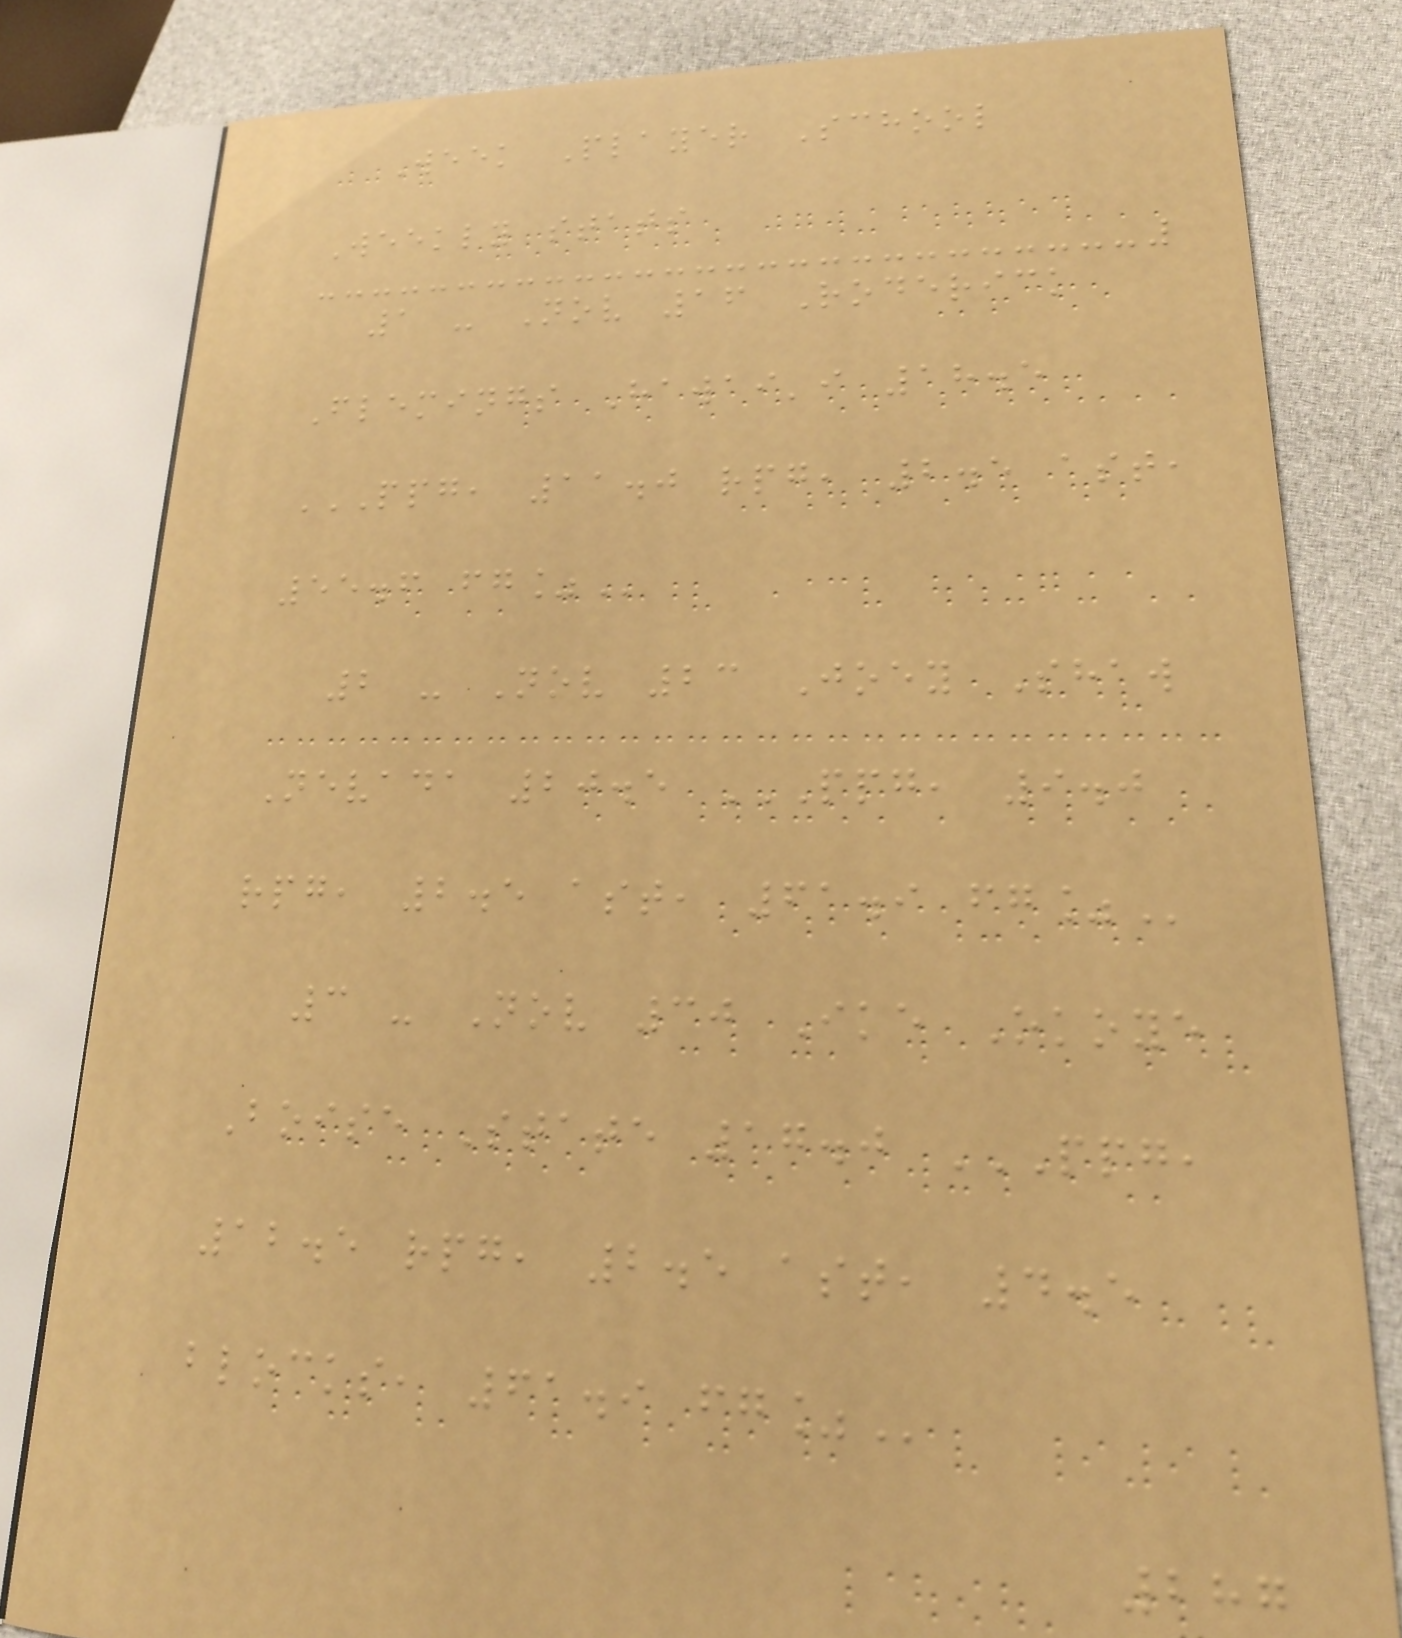Week Player School
Weekly stats
1 - Nov 16 Roderick
Flemings Hawai'i 18.5
PPG, 11.0 RPG, 2.5 AST,
55.6 FG%
2 - Nov 23 Joey Shaw
Nevada 20.5 PPG, 9.0
RPG, 2.5 AST, 61.9 FG%
3 - Nov 30 Ike Okoye
Boise State 17.0 PPG,
12.5 RPG, 2.5 AST, 4.5
BLOCKS, 61.9 FG%
287
